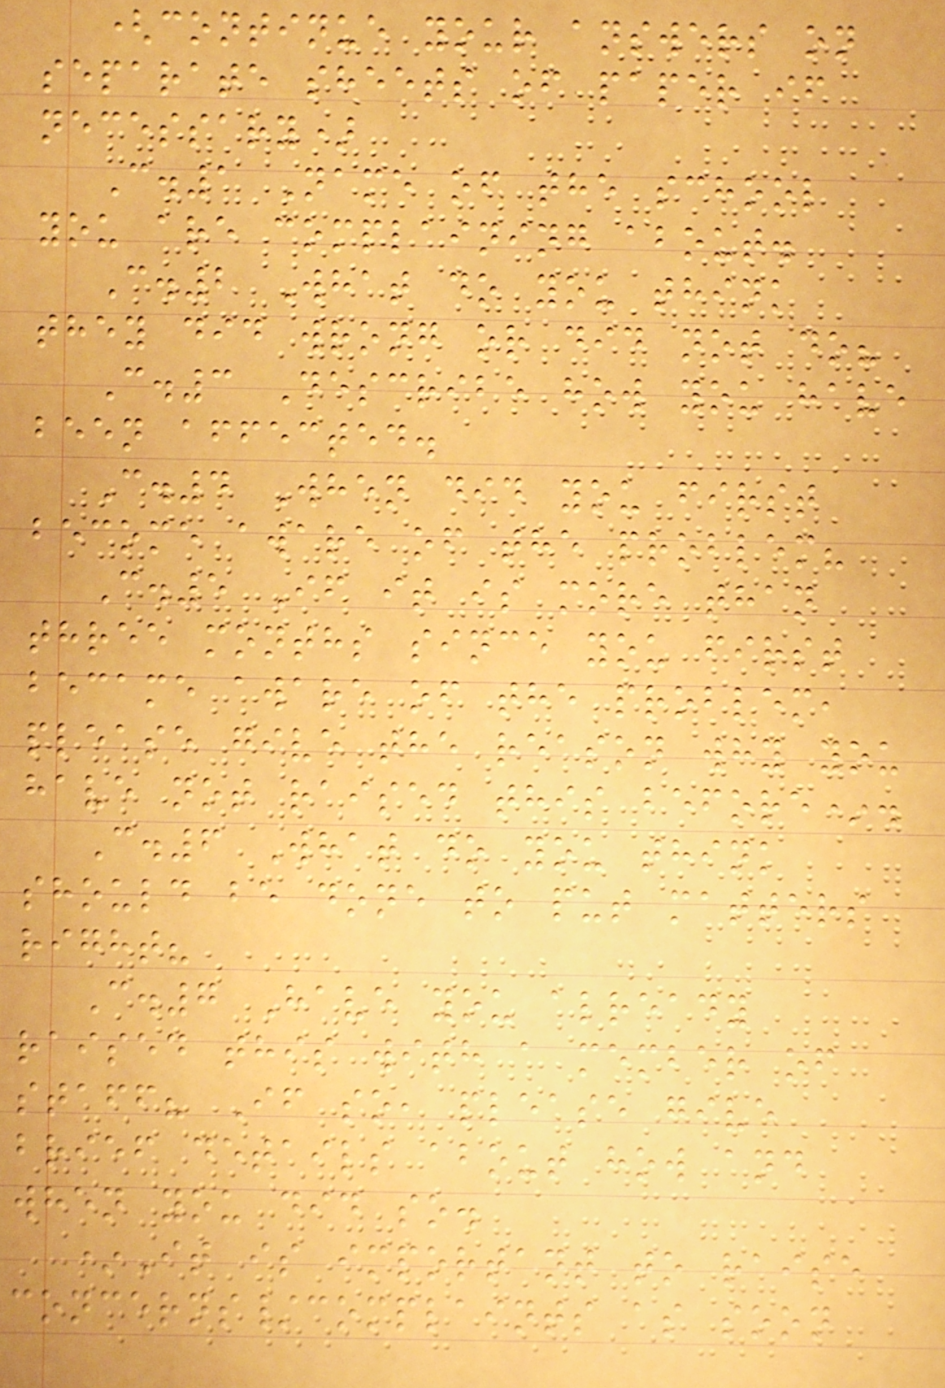(continue your answers on
separate sheets of paper if
necessary)
C.1 Name of the school
you are complaining about.
C.2 What do you think
they did wrong or did not do?
C.3 Describe how you have
been affected.
C.4 When did you first
become aware of the problem?
C.5 If it is more than
three months since you first
became aware of the problem,
please give the reason why you
have not raised this before*.
C.6 What do you think
should be done to put matters
right?
C.7 Have you already
raised this with a member of
staff? If so, please give
brief details about how and
when you did so.
*It is important to raise
concerns/complaints as soon
